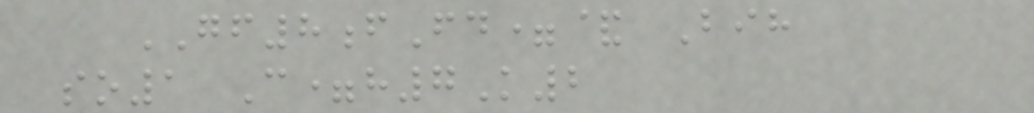GF8fFd=& Bih
so1 C=h7K2
